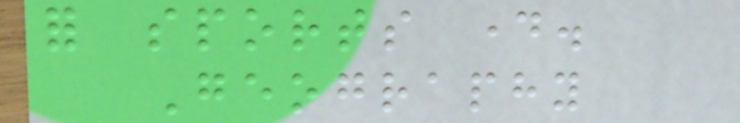for sports day.
Geography
